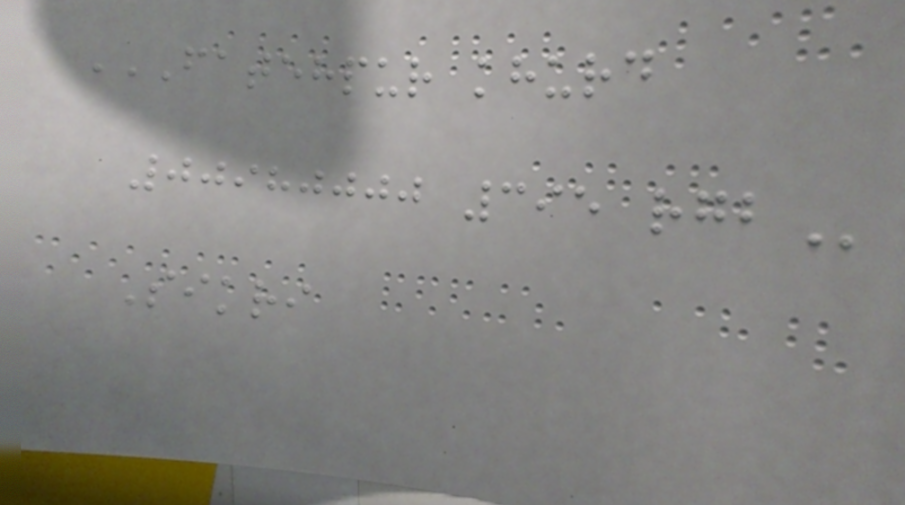FATEHPUR KHURD
00980000 395 RGB
Sikri
